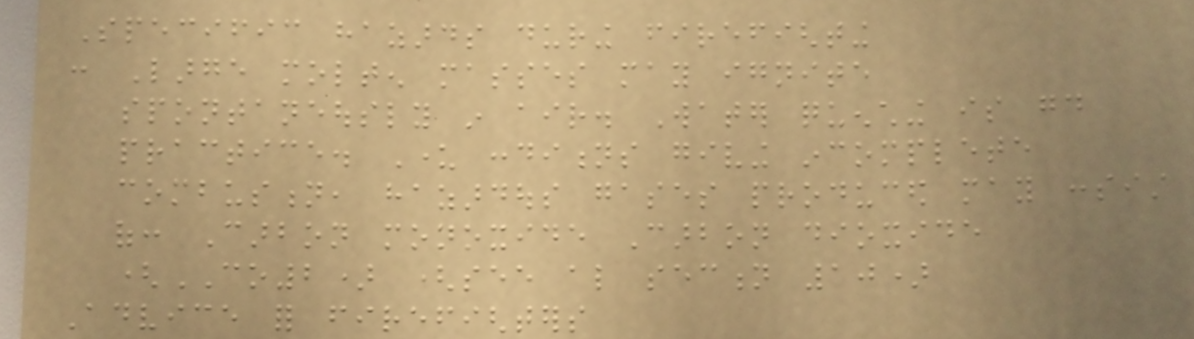Specific hazards during firefighting
: Large molten masses may ignite
spontaneously in air. Water quenching is good
practice. Under conditions giving incomplete
combustion, hazardous gases produced may consist
of: Carbon monoxide Carbon dioxide
(CO2) (see also section 10)
Advice for firefighters
